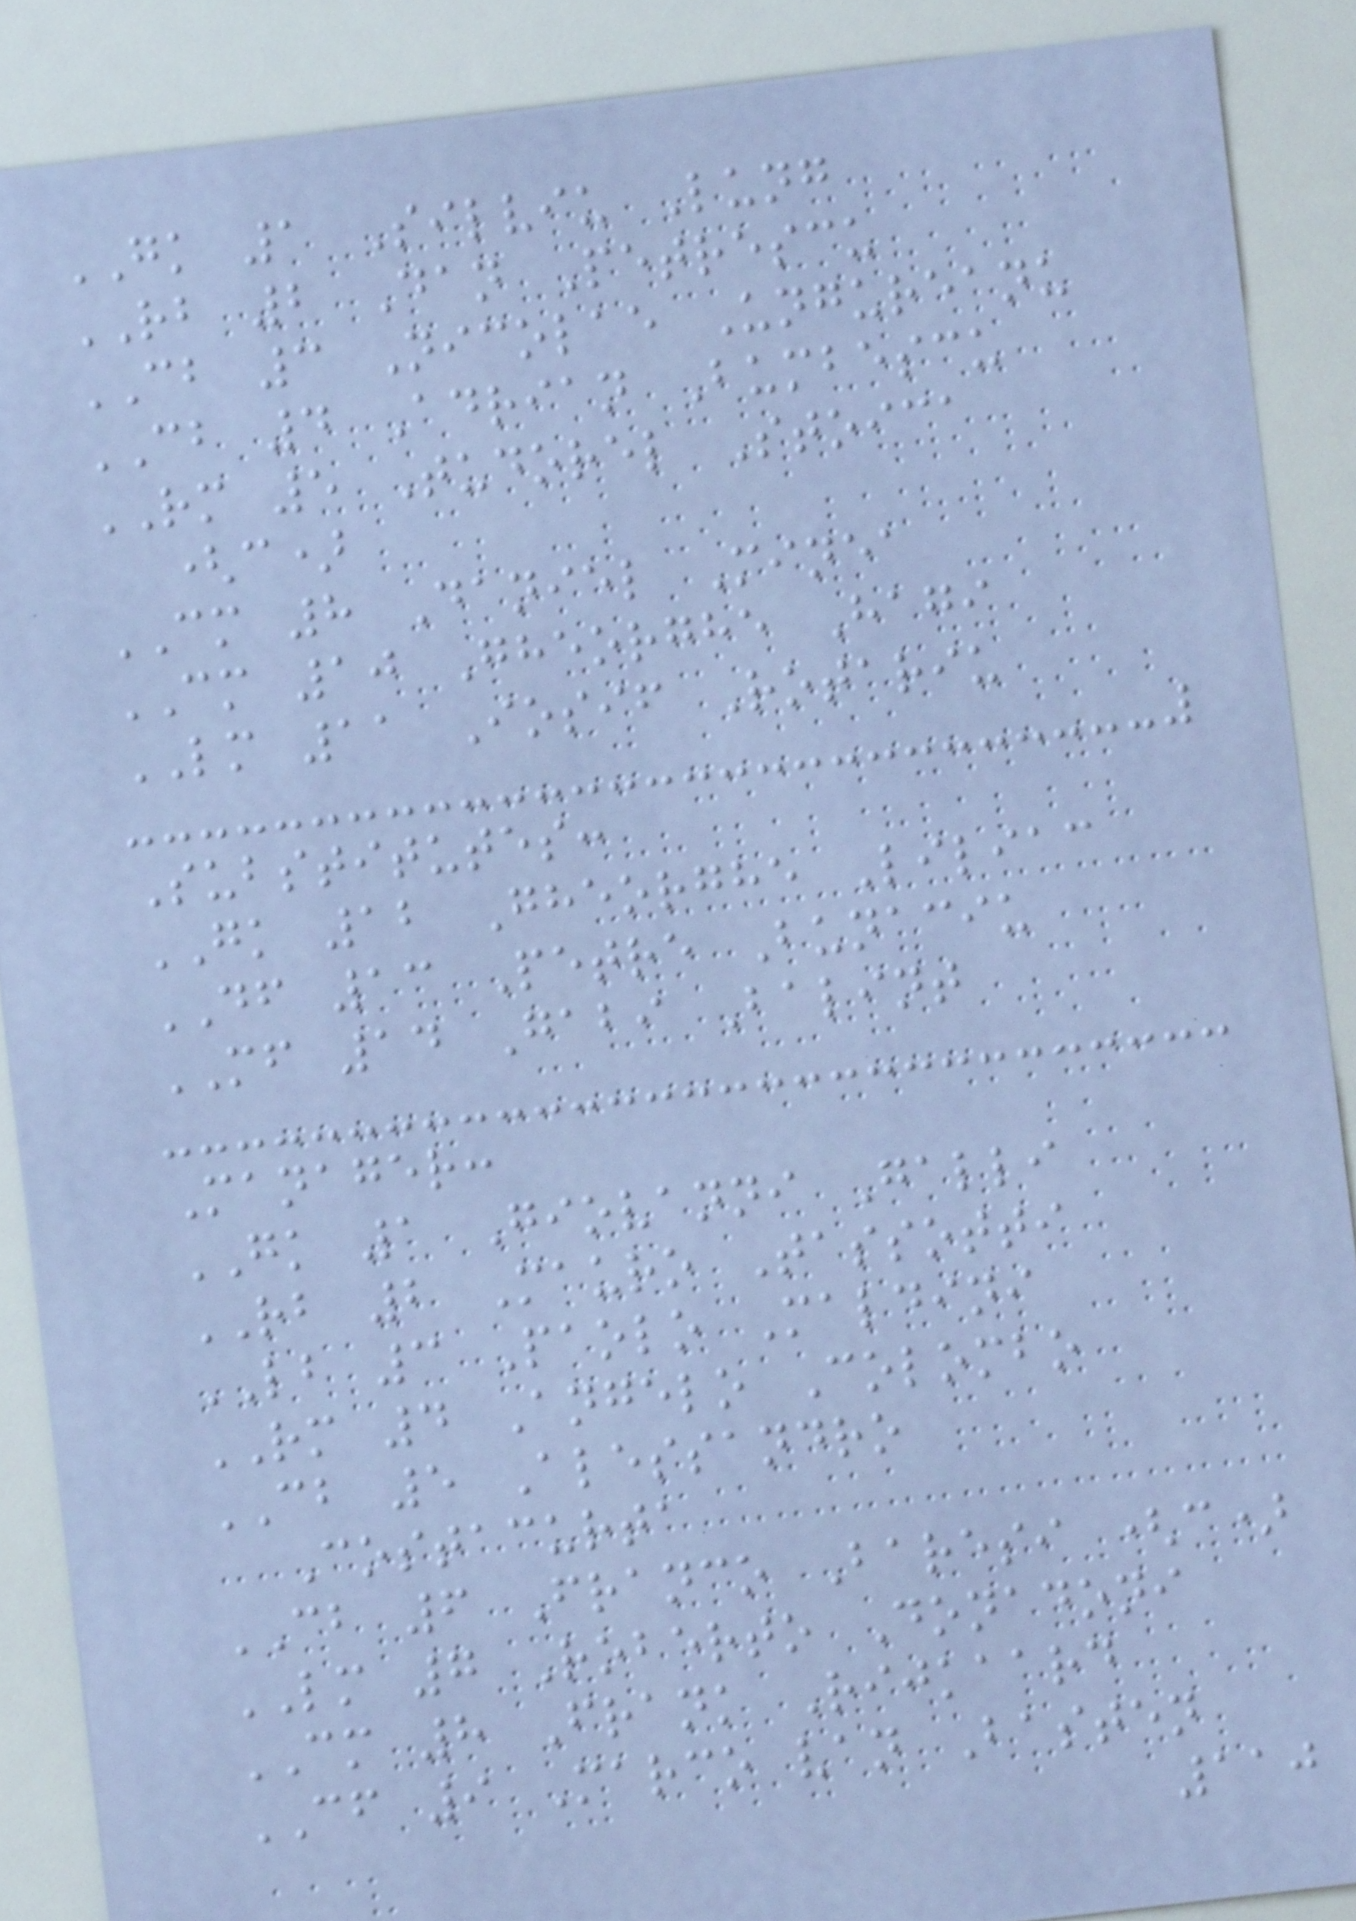GK 1 Silviu Lung
RB 2 Dan Petrescu
CB 3 Nicolae Ungureanu
CB 4 Adrian Bumbescu
RM 5 Tudorel Stoica
(c)
CM 8 Daniel Minea
CM 10 Gheorghe Hagi
LM 11 Iosif Rotariu
Substitutes:
GK 12 Gheorghe Liliac
DF 13 Petre Bunaciu
MF 14 Gabi Balint
Manager:
GK 1 Giovanni Galli
RB 2 Mauro Tassotti
LB 3 Paolo Maldini
RM 4 Angelo Colombo
CB 5 Alessandro
Costacurta
CB 6 Franco Baresi (c)
LM 7 Roberto Donadoni
CM 8 Frank Rijkaard
CF 9 Marco van Basten
110
